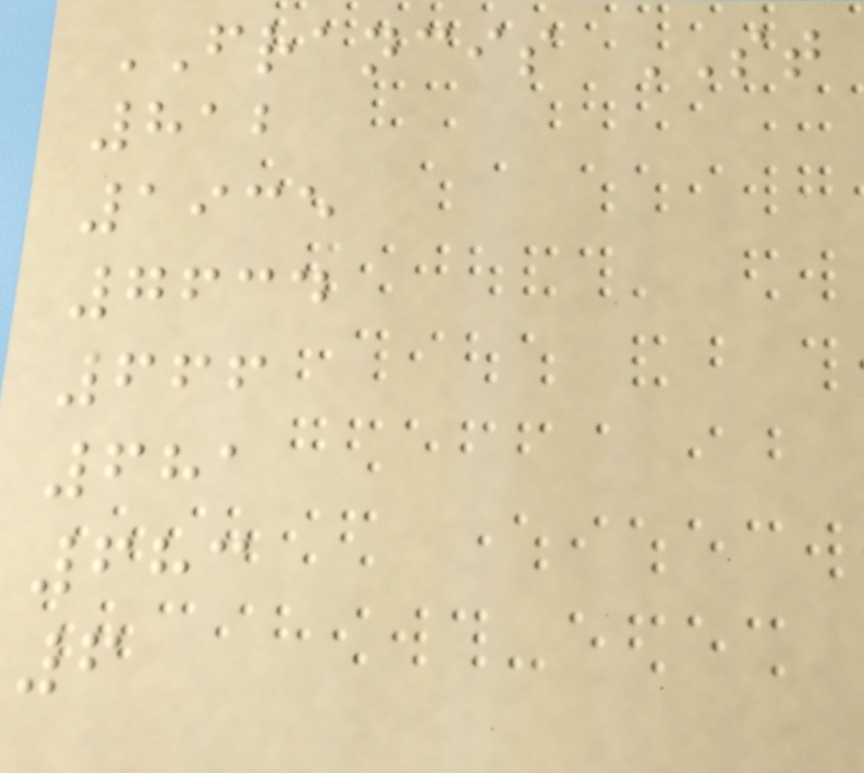FRANCIS ST
812
1935
7634
666
681
683
6
